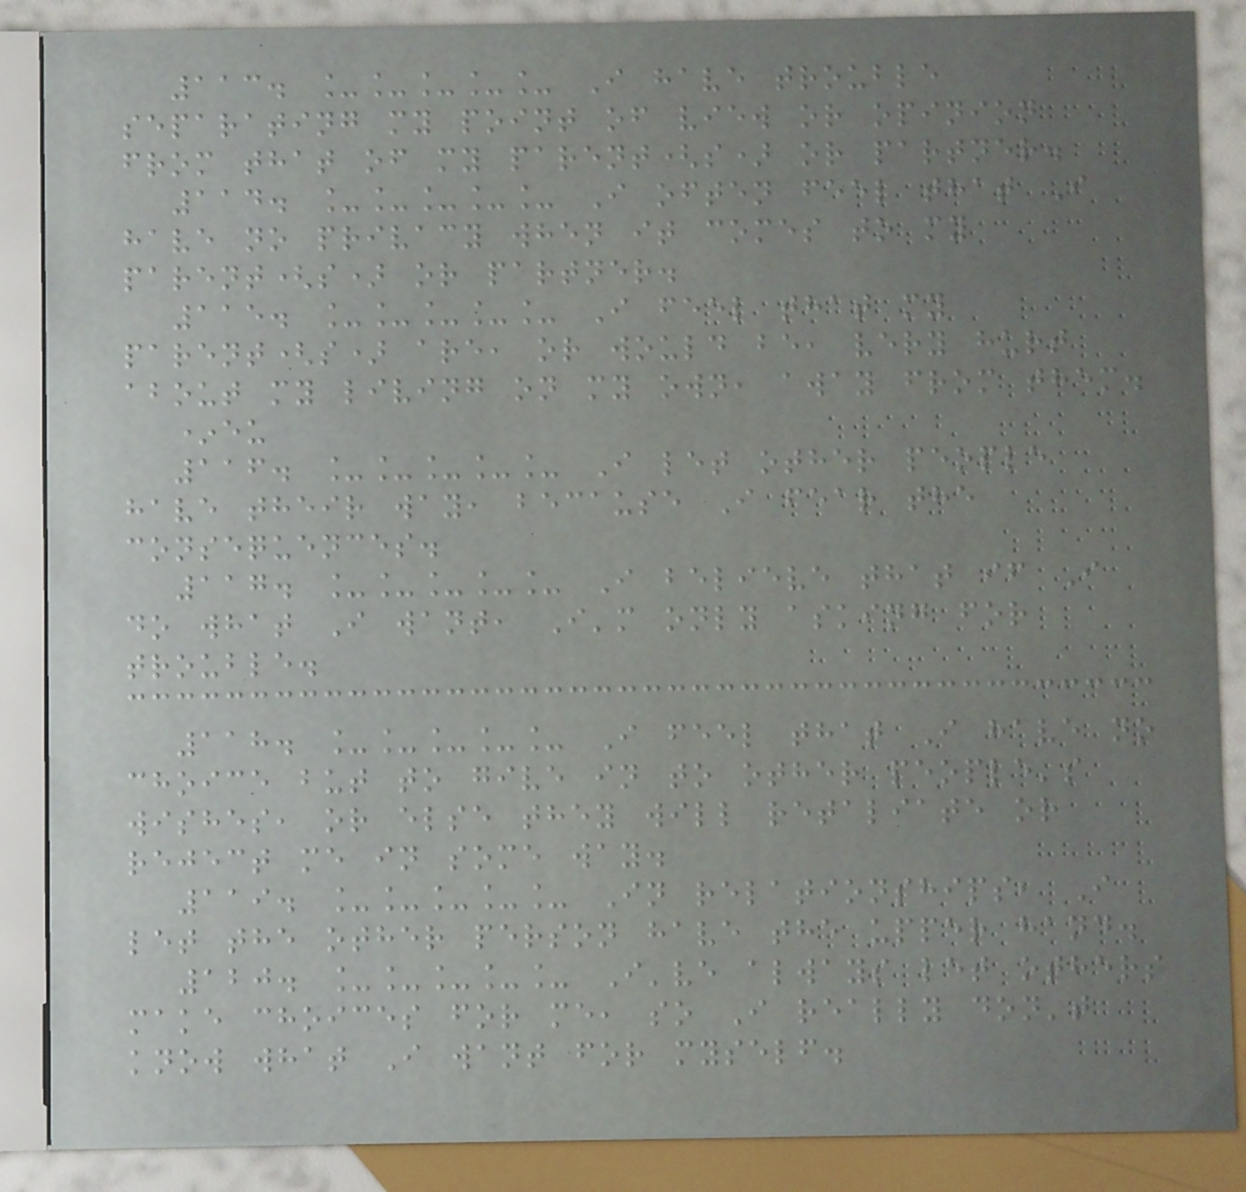113. _____ I have trouble
separating my point of view or opinion
from that of my parent(s) or partner.
114. _____ I often feel that I
have no privacy when it comes to my
parent(s) or partner.
115. _____ I feel that my
parent(s) are, or would be, very hurt
about my living on my own, away from them.
*eu
116. _____ I let other people
have their way, because I fear the
consequences.
117. _____ I believe that if I
do what I want, I'm only asking for
trouble.
118. _____ I feel that I have no
choice but to give in to other people's
wishes, or else they will retaliate or
reject me in some way.
119. _____ In relationships, I
let the other person have the upper hand.
120. _____ I've always let others
make choices for me, so I really don't
know what I want for myself.
